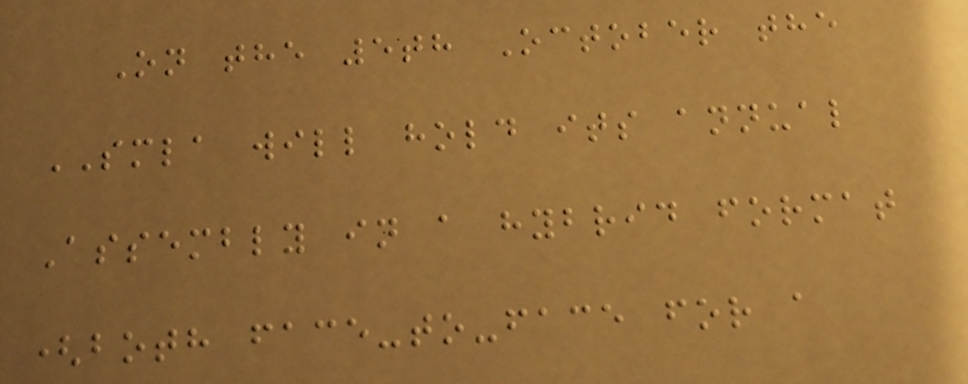On the 5th October the
SMLA will hold its annual
Assembly in a hybrid format
(both face-to-face for a
